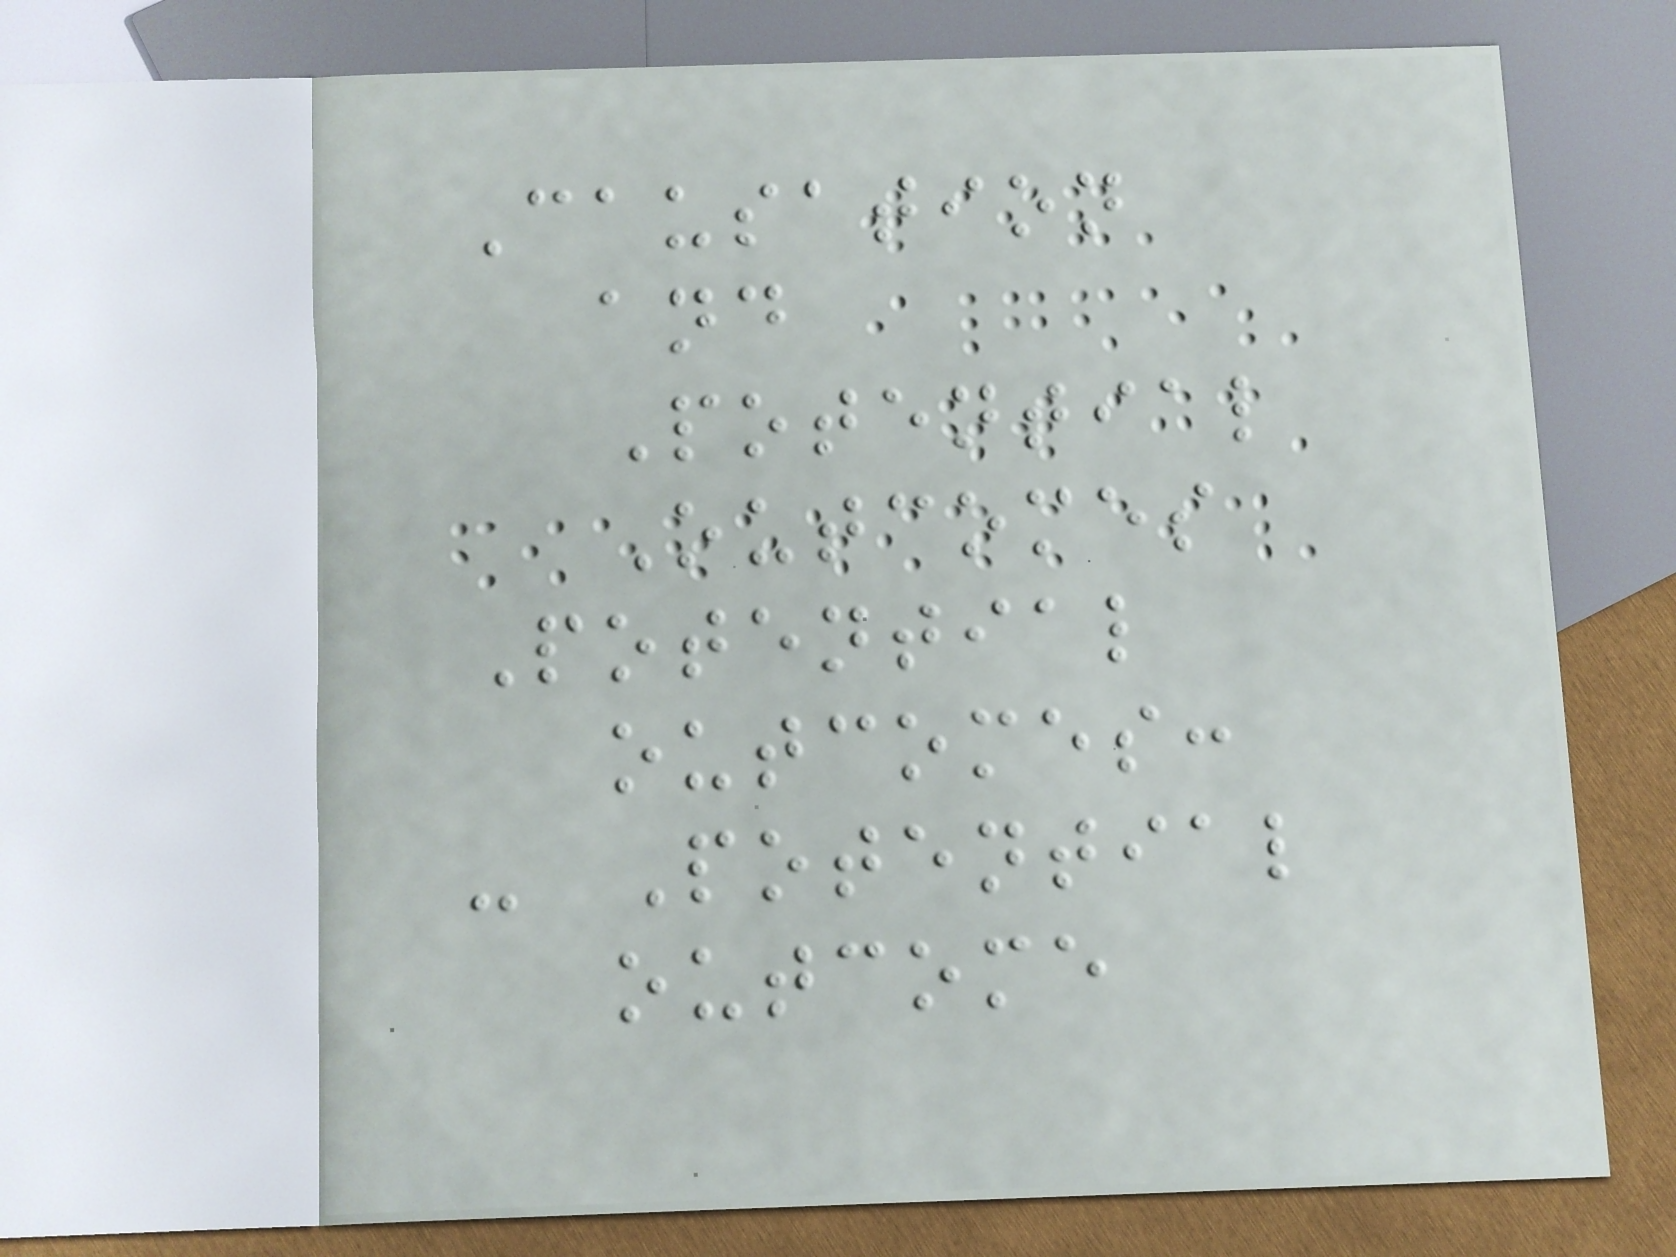Causation
and
Potential
Outcomes
Potential
outcomes:
- Potential
outcome
